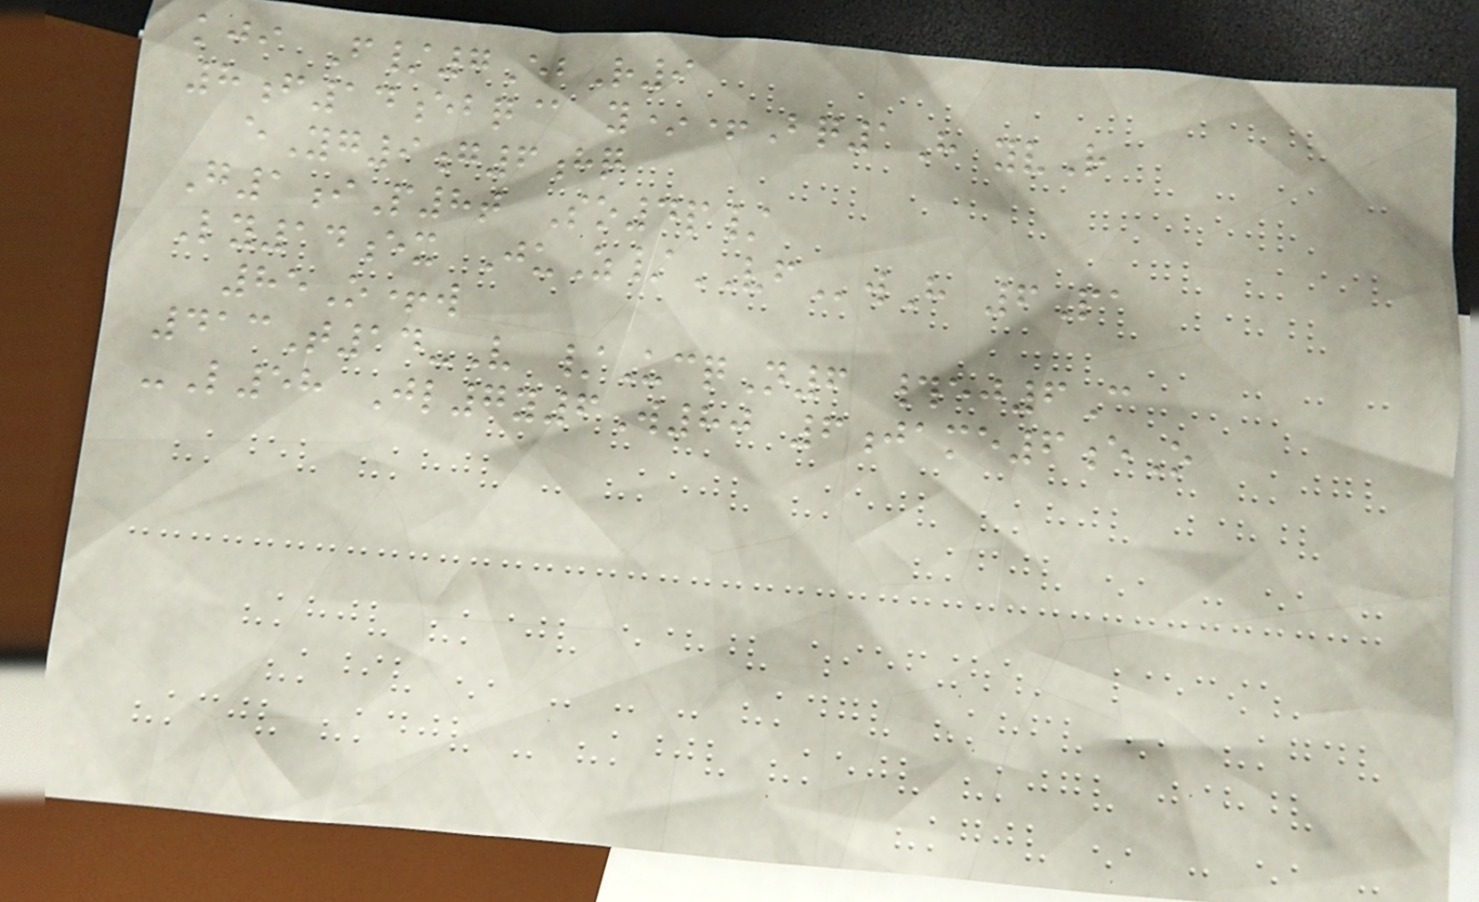kji F/7EbR9
8f14ebq@ y*+Bq1H yvR
eYg9g6hq
G1iP8t So4p/
Ly14ex JuZ/VFwH 6Pa
85O+w
413T14-V /UcqN6 #ej6C
-L58 Jl7y6W80 6jame6eO
